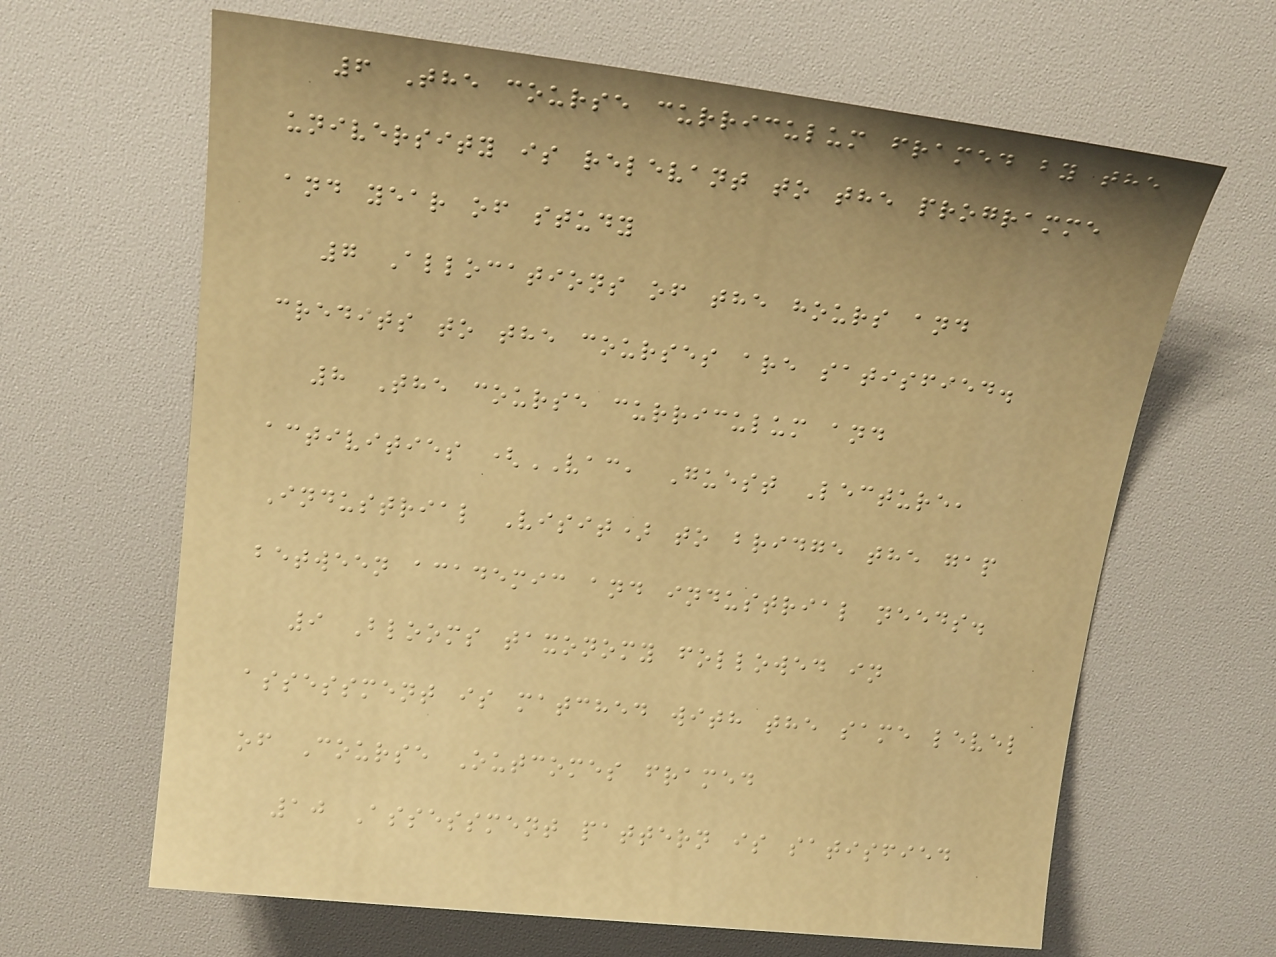6 The course curriculum framed by the
university is relevant to the programme
and year of study
7 Allocations of the hours and
credits to the courses are satisfied.
8 The course curriculum and
activities (VAC, Guest Lecture,
Industrial Visit) to bridge the gap
between academic and industrial needs.
9 Blooms taxonomy followed in
assessment is matched with the same level
of Course Outcomes framed
10 Assessment pattern is satisfied
